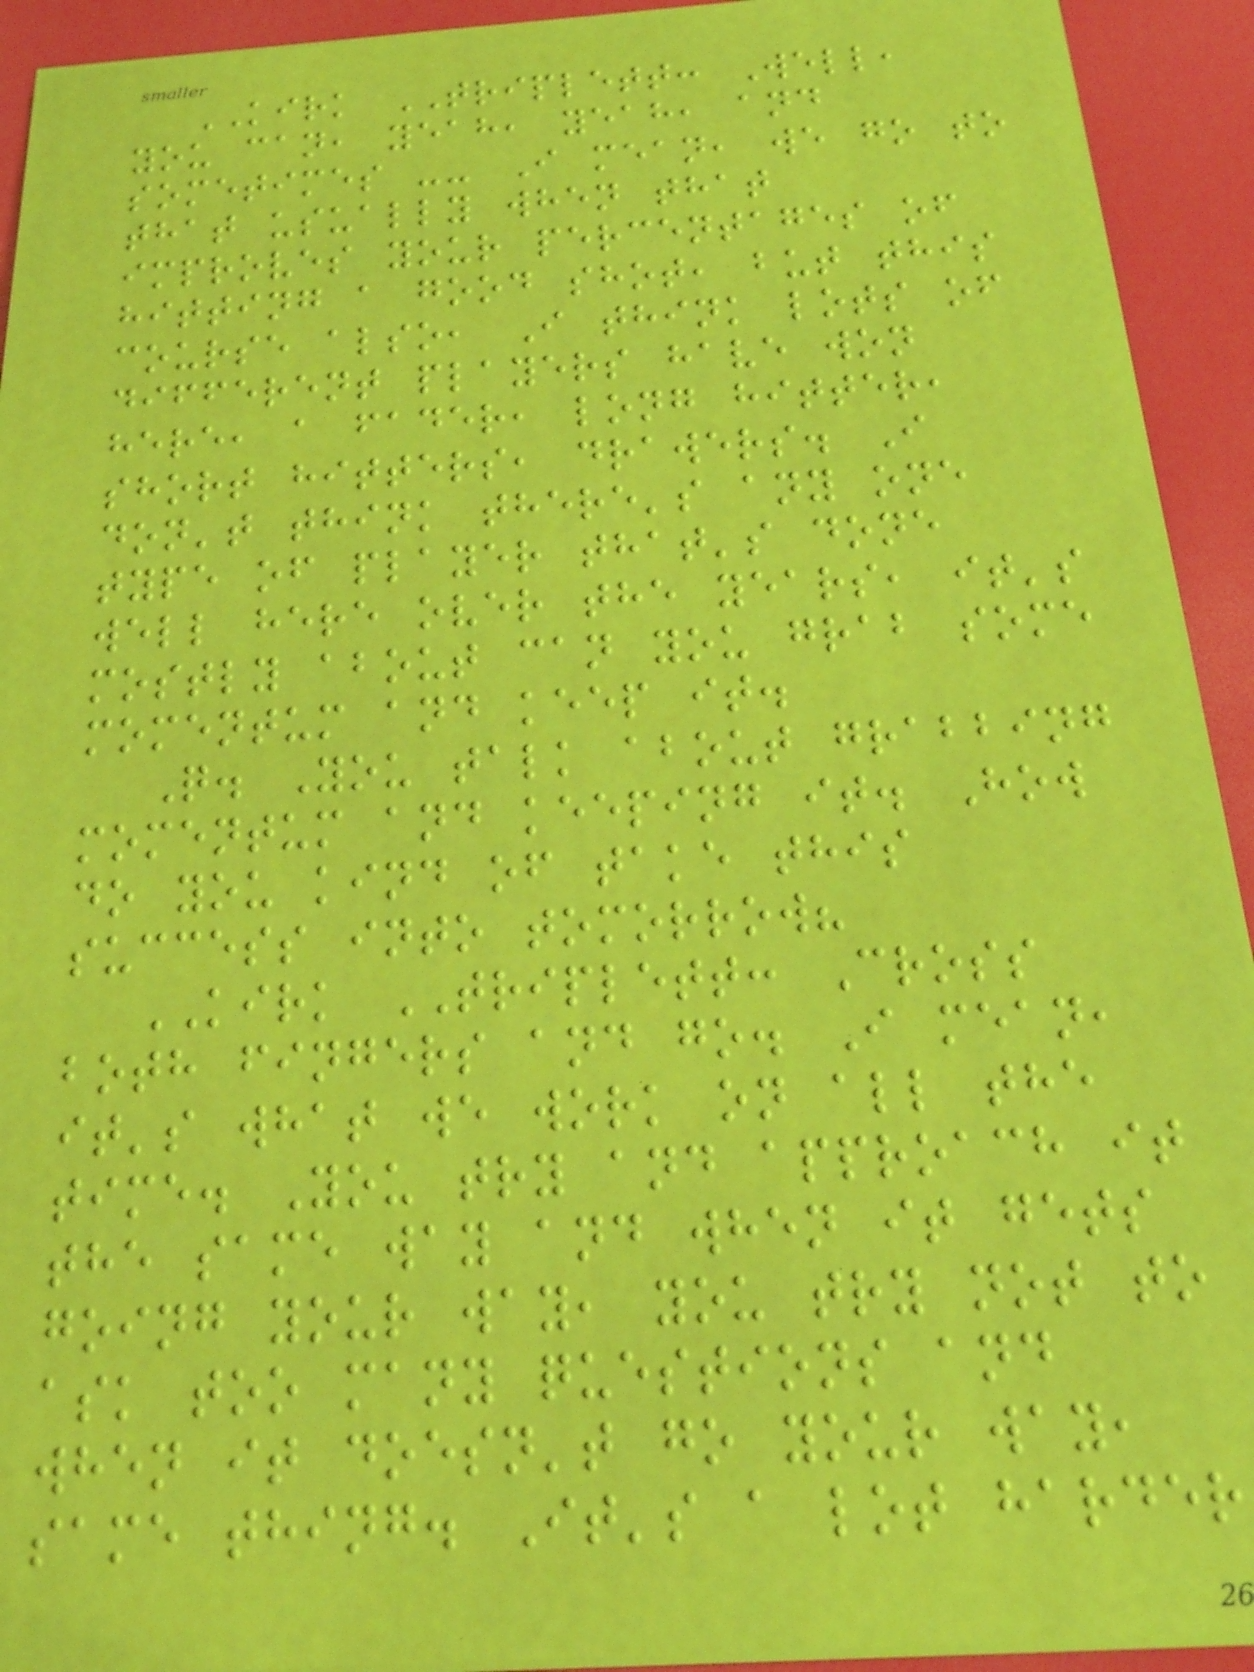KIRK TRIPLETT: Well,
you can, yeah, yeah, and
sometimes -- I mean, we go to
that usually when that
improves your percentages of
hitting a good shot, but this
course also, I think lots of
different players have won
here, a fader, long hitter,
short hitters, drawers. I
don't think there's any one
type of player that's done
well here over the years, it's
mostly about can you grab some
momentum and keep it.
Q. You talk about grabbing
momentum and keeping it. How
do you kind of take this
success into tomorrow?
KIRK TRIPLETT: Cross
both fingers and go. I mean,
it's what we work on all the
time. You try and approach it
the same way and when it gets
going your way, you try not to
ask too many questions and
when it doesn't go your way,
same thing. It's a lot harder
